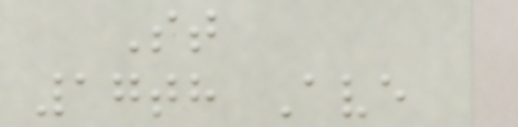St
17th Ave
